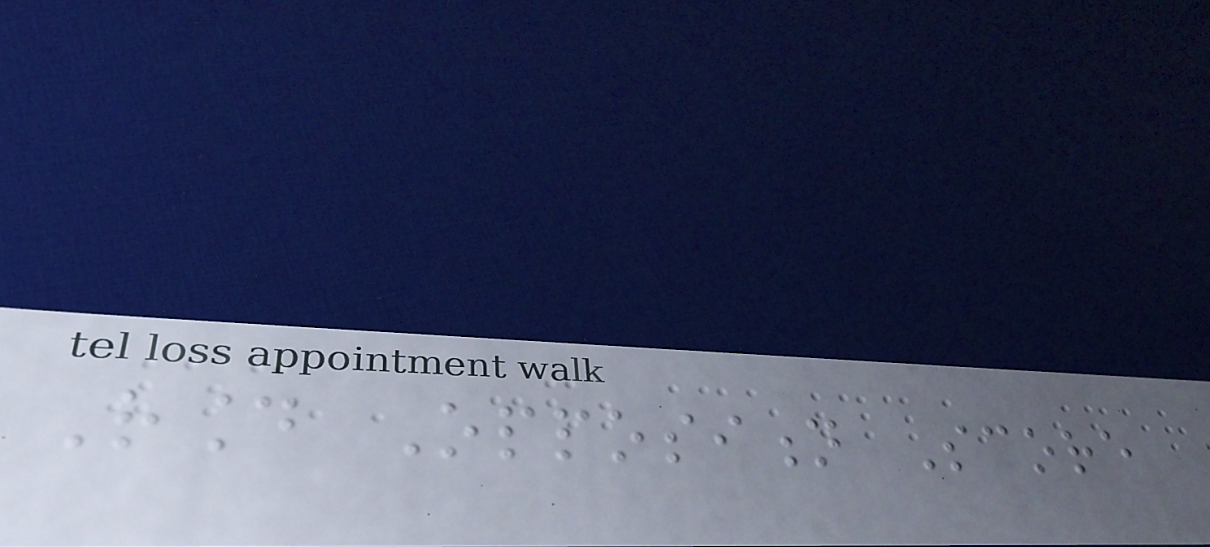Round Opposition Score
